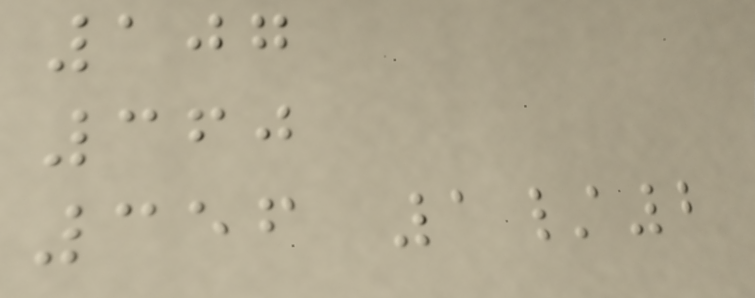107
360
356 1/2
